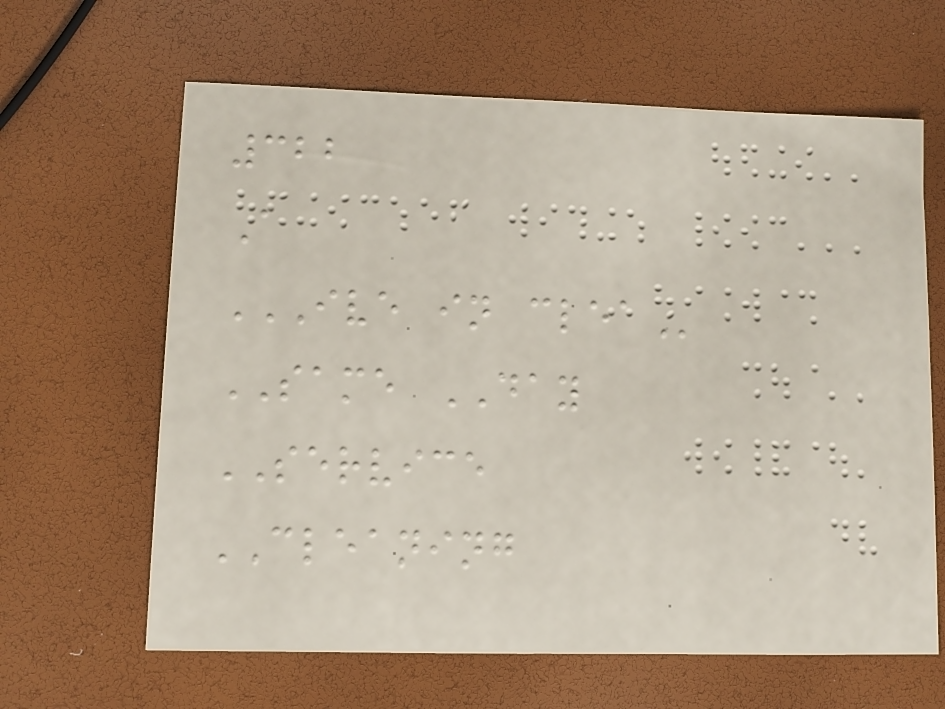322
A
IVE IN CLEA
SAME DAY
SERVICE
CLEANING
